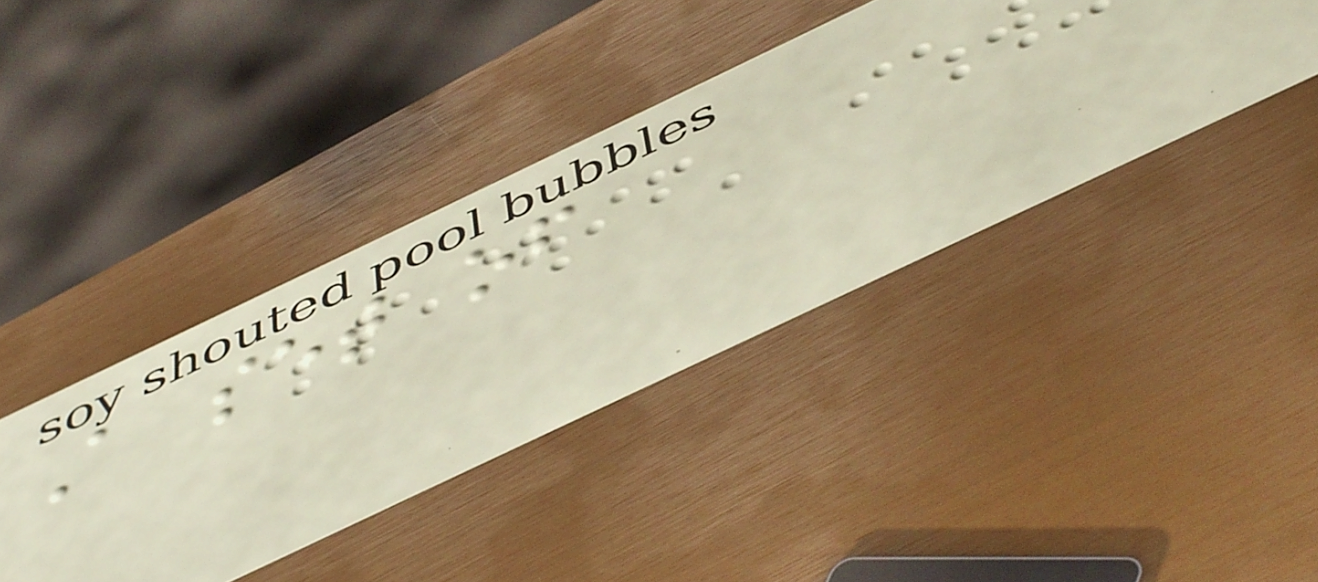A set of
